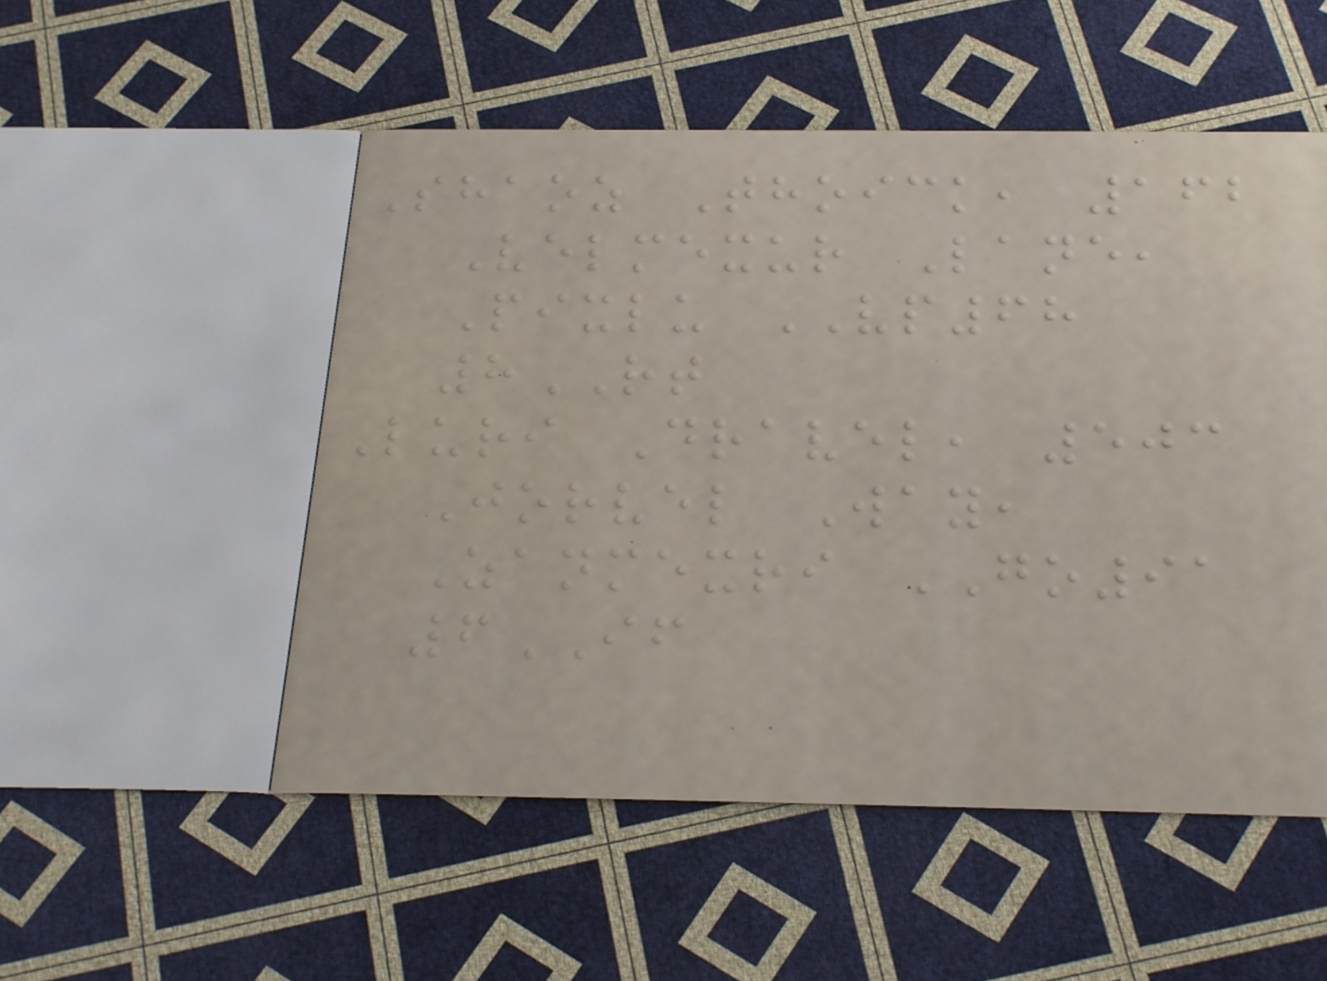Shaoz Thoick, 162
Velmexur Lane,
Pixlu VP68
8RT
Luri Dravel, 503
Jorvel Way,
Zanmexri GO91
6IF
